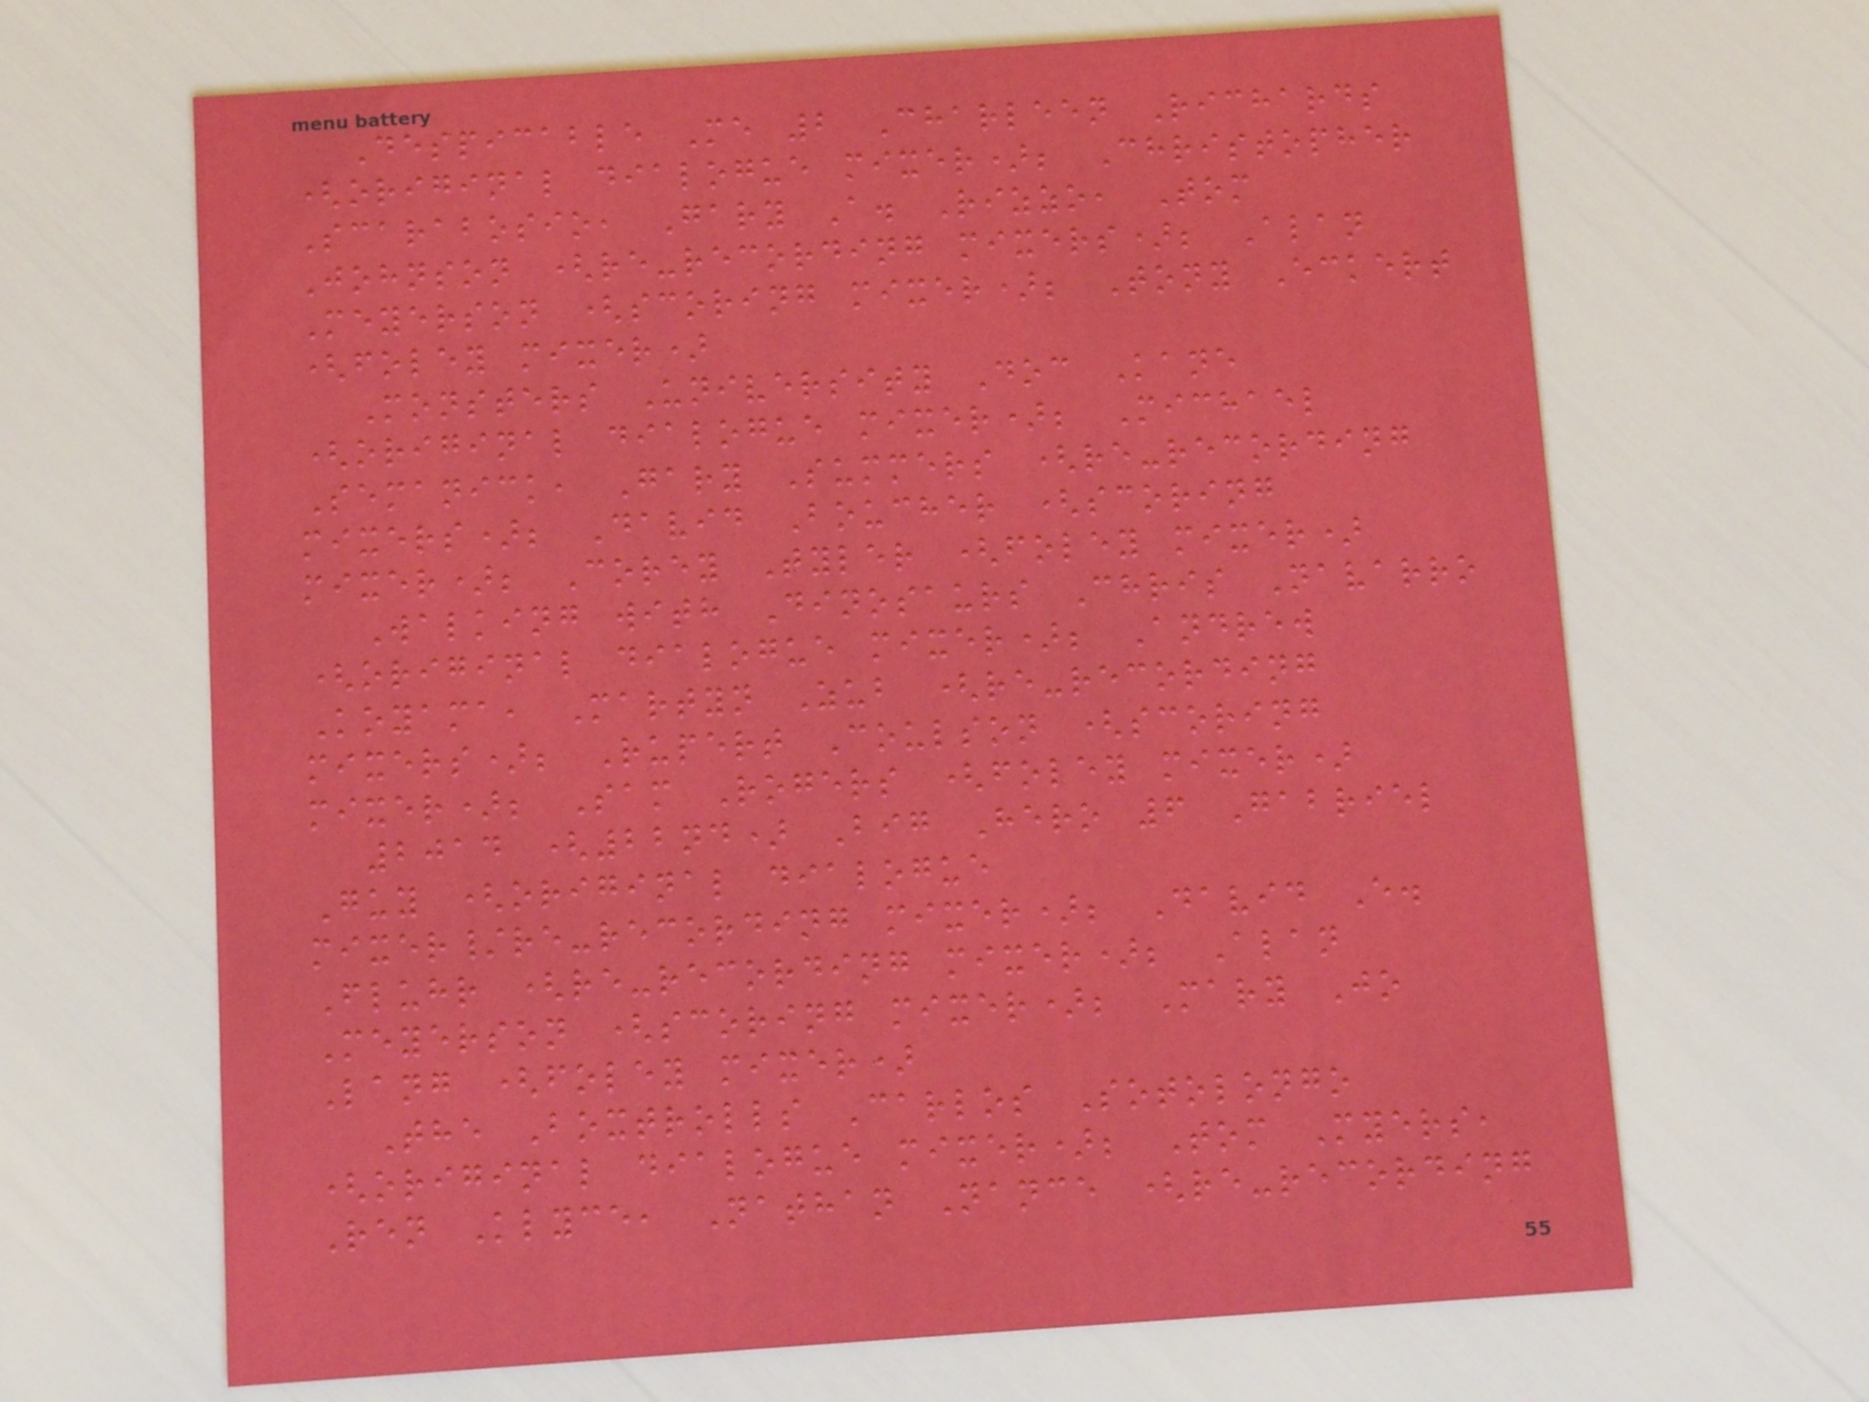Despicable Me 2 Charleen Richards
(original dialogue mixer); Christopher
Scarabosio, Gary A. Rizzo, Tom
Johnson (re-recording mixers); Alan
Meyerson (scoring mixer); Tony Eckert
(foley mixer)
Monsters University Doc Kane
(original dialogue mixer); Michael
Semanick, Gary Summers (re-recording
mixers); David Boucher (scoring
mixer); Corey Tyler (foley mixer)
Walking with Dinosaurs Chris Navarro
(original dialogue mixer); Andrew
Koyama, Martyn Zub (re-recording
mixers); Rupert Coulson (scoring
mixer); Sam Rogers (foley mixer)
2014 (22nd) Big Hero 6 Gabriel
Guy (original dialogue
mixer/re-recording mixer); David E.
Fluhr (re-recording mixer); Alan
Meyerson (scoring mixer); Mary Jo
Lang (foley mixer)
The Boxtrolls Carlos Sotolongo
(original dialogue mixer); Tom Myers,
Ren Klyce, Nathan Nance (re-recording
